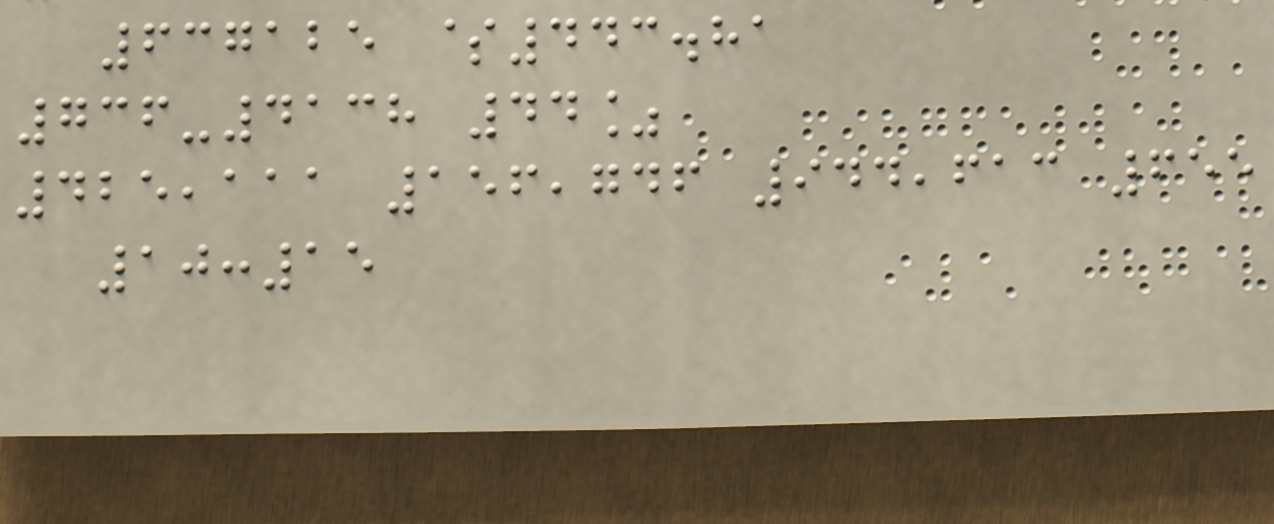637125 $443.81
736-4138 44%
425,111 156,746 944,613 655
10:15
